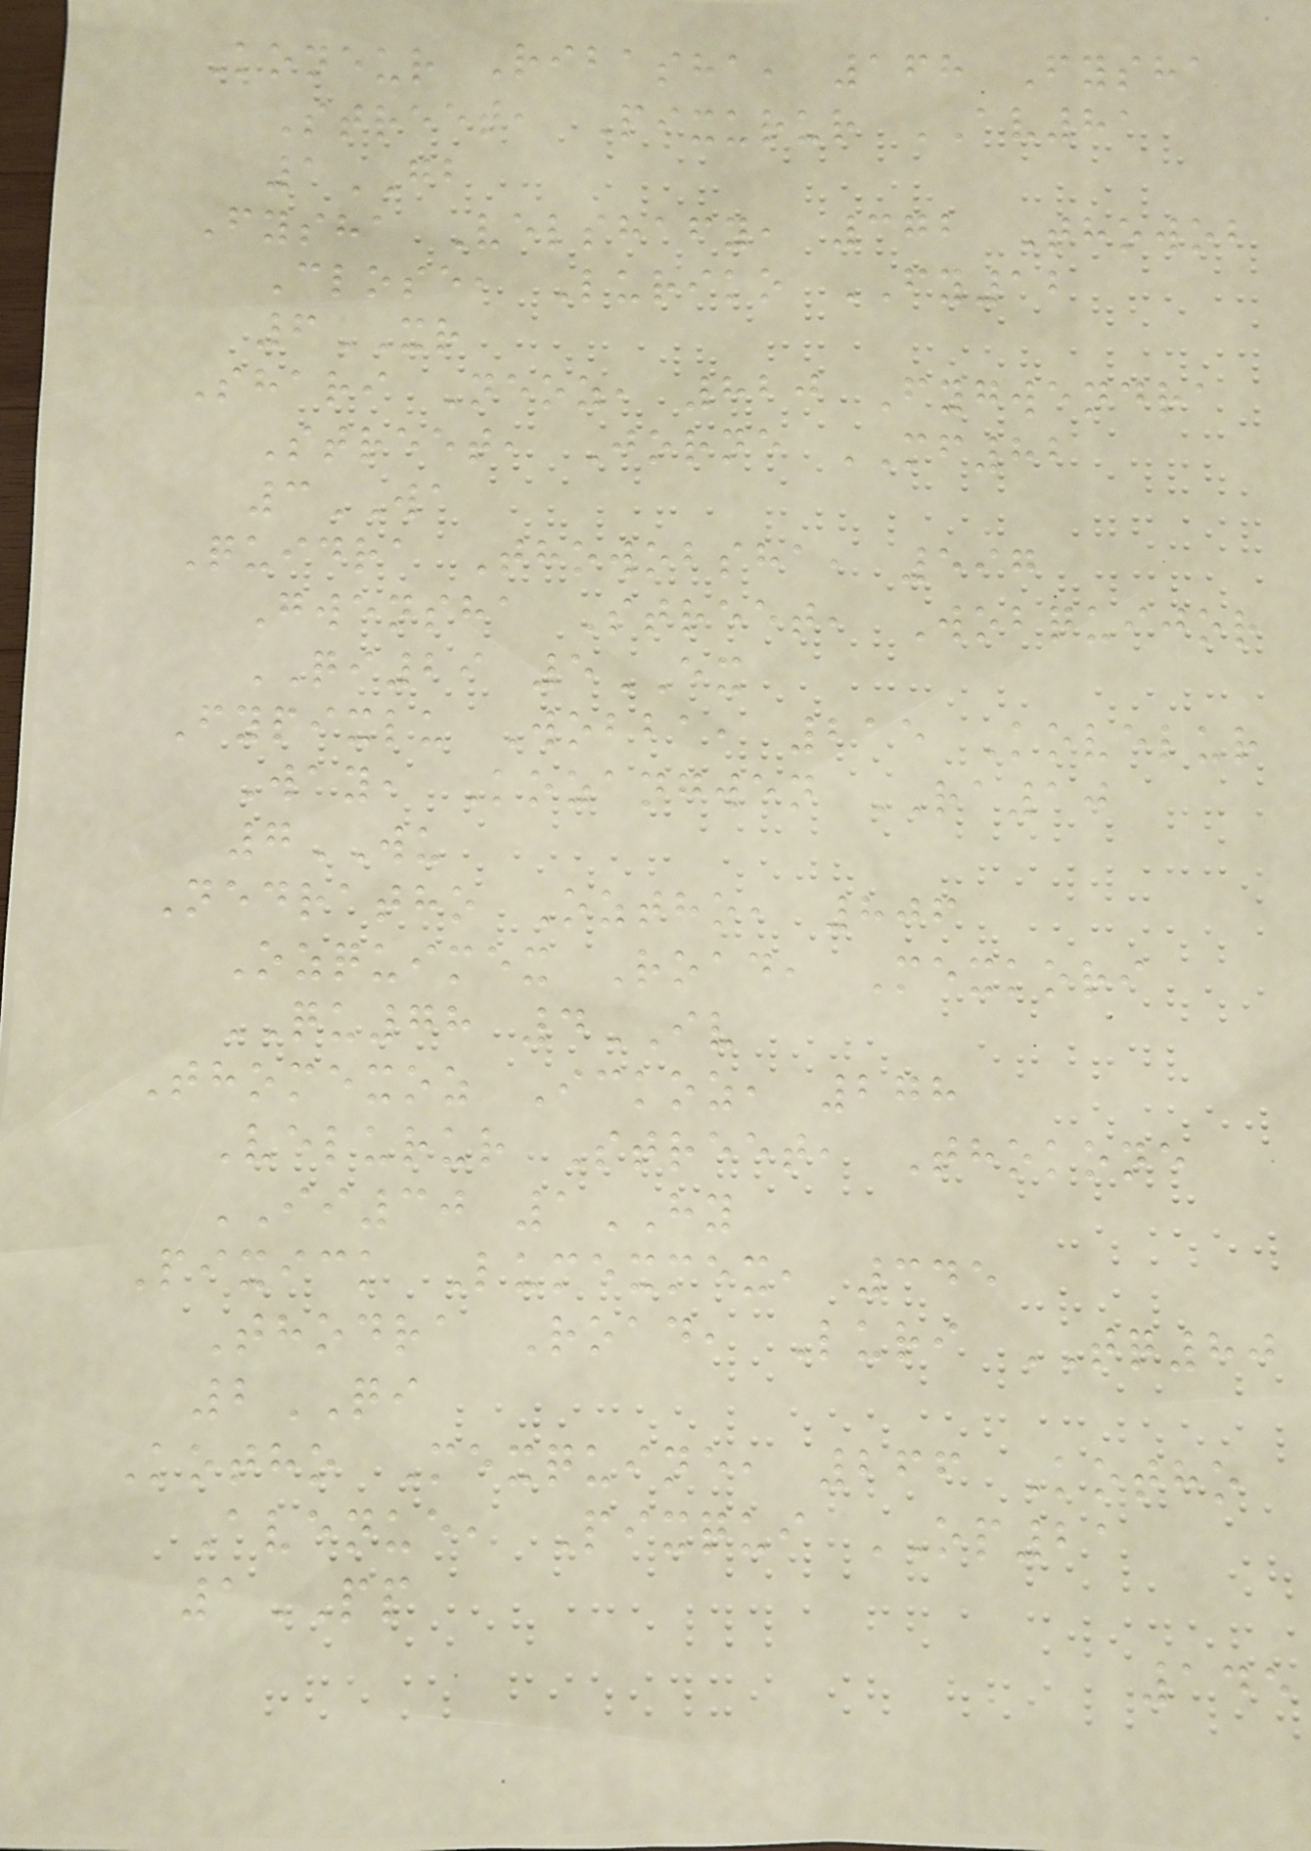Koneur Ribasha, 168 Fysha
Street, Pixurur AV81
1GB
Fysha Velshafy, 372 Thowob
Close, Luriko FY12
6XR
Shari Neoz, 820 Fygwendra
Street, Jorne MF82
3WA
Quidra Thowobsha, 597
Gwensha Street, Wobquijor
QI29 5EX
Fypixlu Wobba, 215 Kovelur
Way, Kozangwen RA10
7WU
Nedratho Oztho, 806
Ozquimex Road, Mexkori
QU78 4IV
Thomexoz Ickoz, 278
Velurur Street, Thokone
II30 1HY
Pixick Lumexmex, 345
Thodra Road, Luri TQ80
2QI
Kotho Mexquine, 266 Kotho
Avenue, Pixqui OP21
1PP
145
